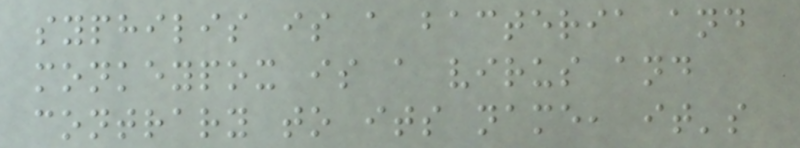syphilis is a bacteria and
monkeypox is a virus and
contrary to its name, it's
